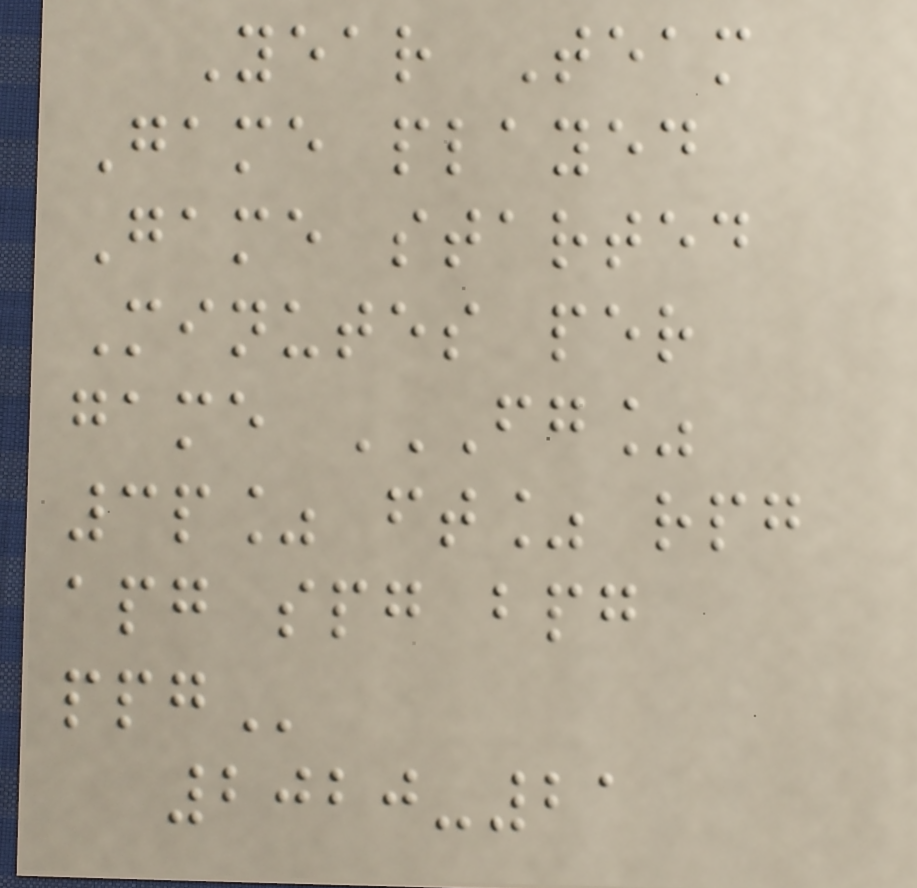Year Team
Game played
Game started
Minutes per
game FG%
3P% FT% RPG
APG SPG BPG
PPG
2020-21
